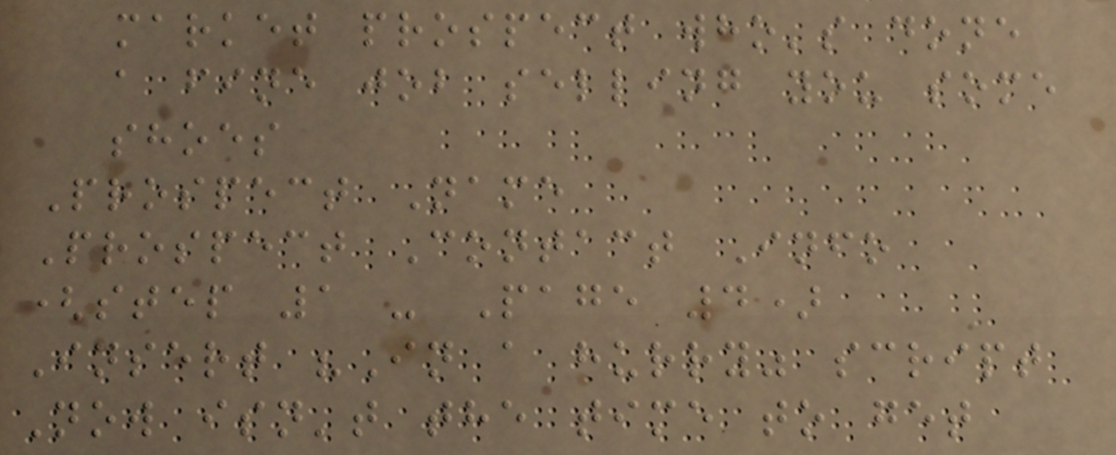market prospect who's done
a fine job selling you some
shoes
Prospect Name
Prospect Contact Info
(step 1 - Page 4)
Insert "In a hurry" script
Now isn't the time to get
